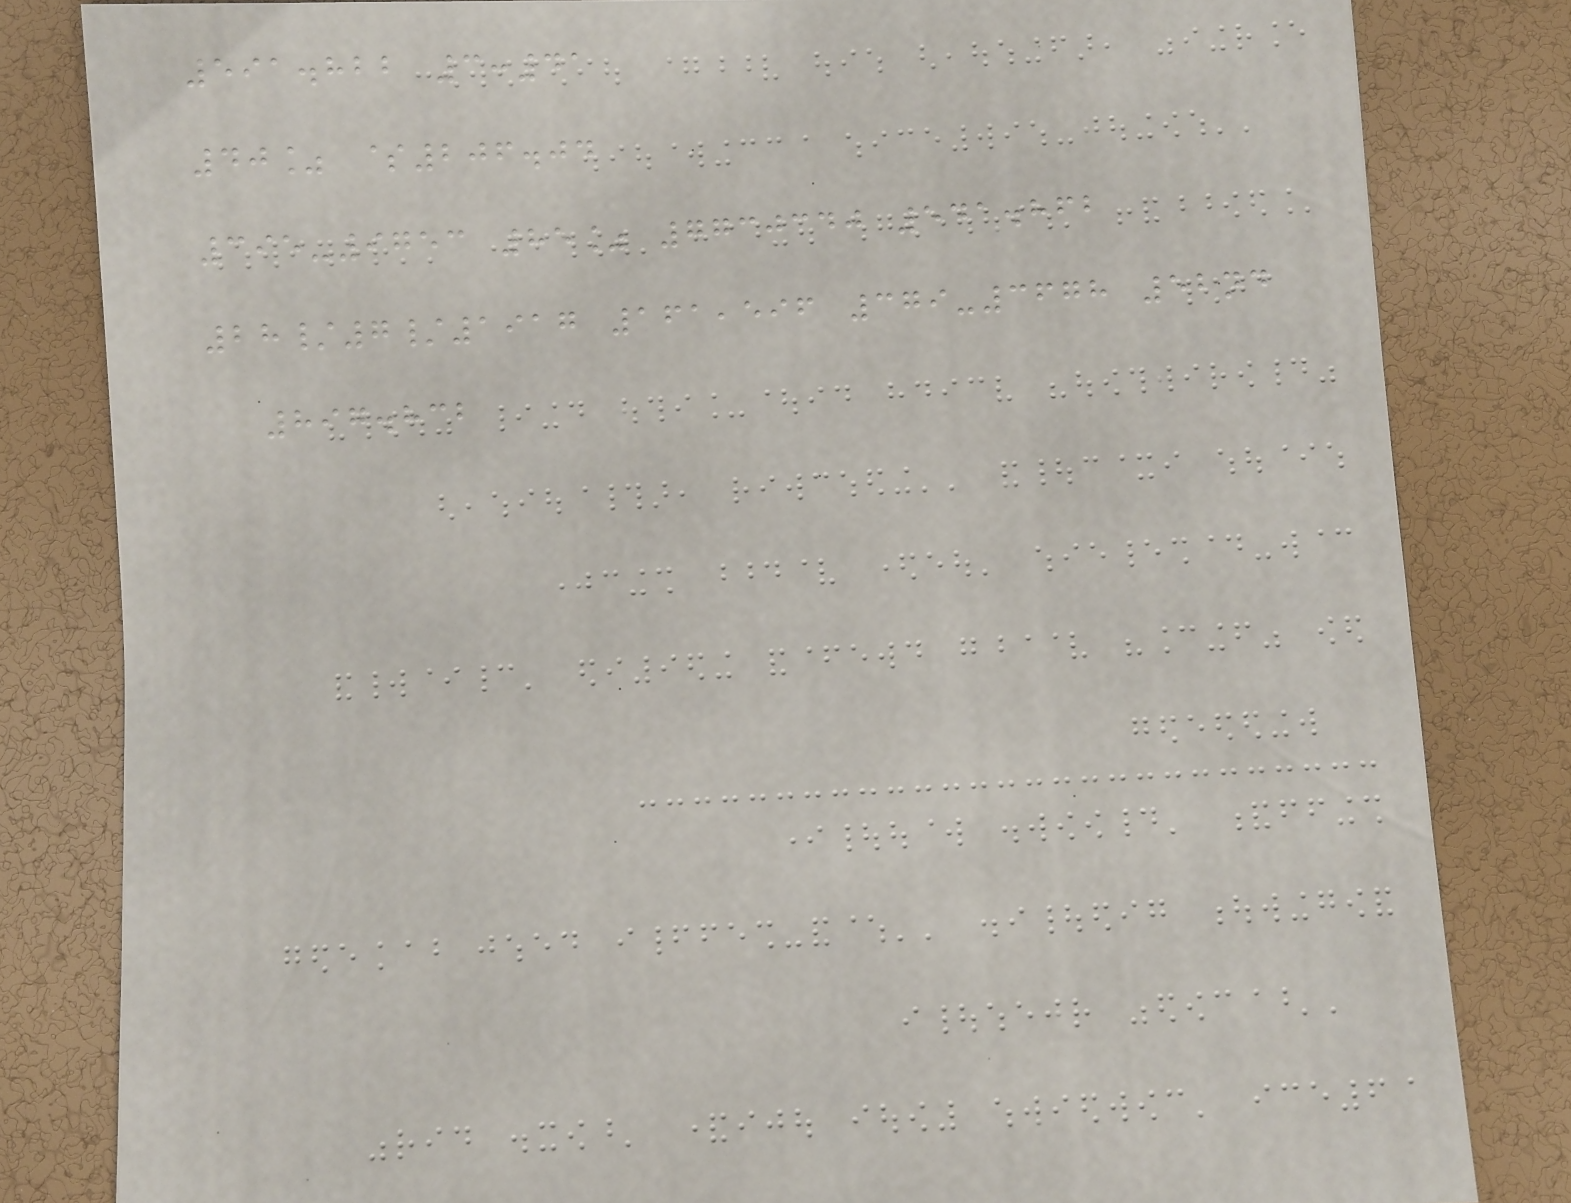591.822 3:41
40% $206.04
395-9753 85% 7730340 541.862
28/7/1917 161,596 379-3678 52nd
897.832
